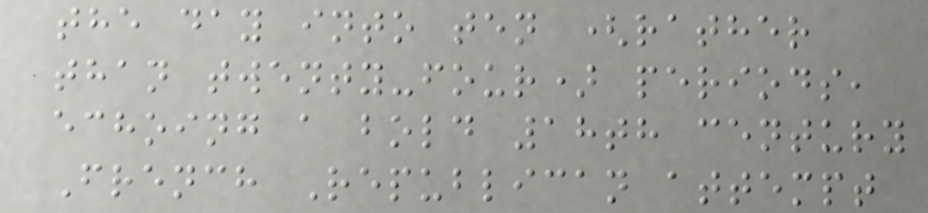the day into ten (rather
than twenty-four) periods,
echoing a bold 18th century
French Republican attempt
